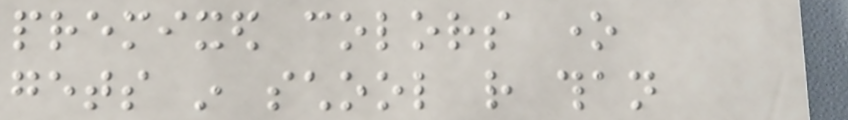premixed colors one
gets in school rather than
